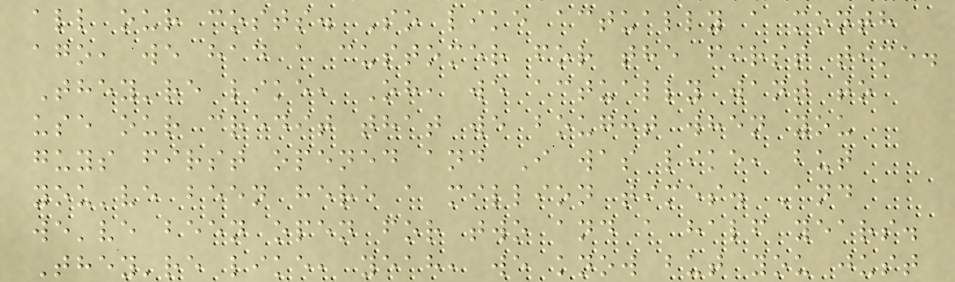all our costs. So like actually a month
ago, we had a customer for the first time.
They're like, Oh, we actually want to
use our credit that we bought when you
guys first opened and I was like, but
you've been here a million times. And
we've been open for two and a half years.
They're like, yeah, we know but you just
